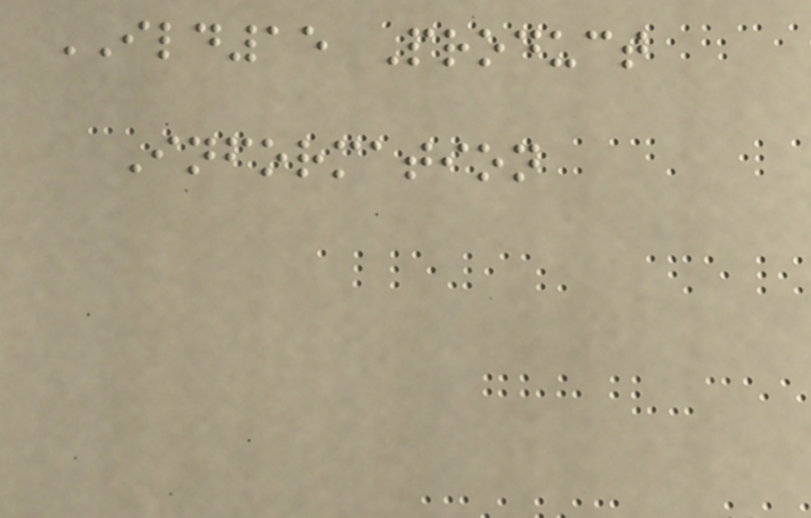ILD15 Product
Information
